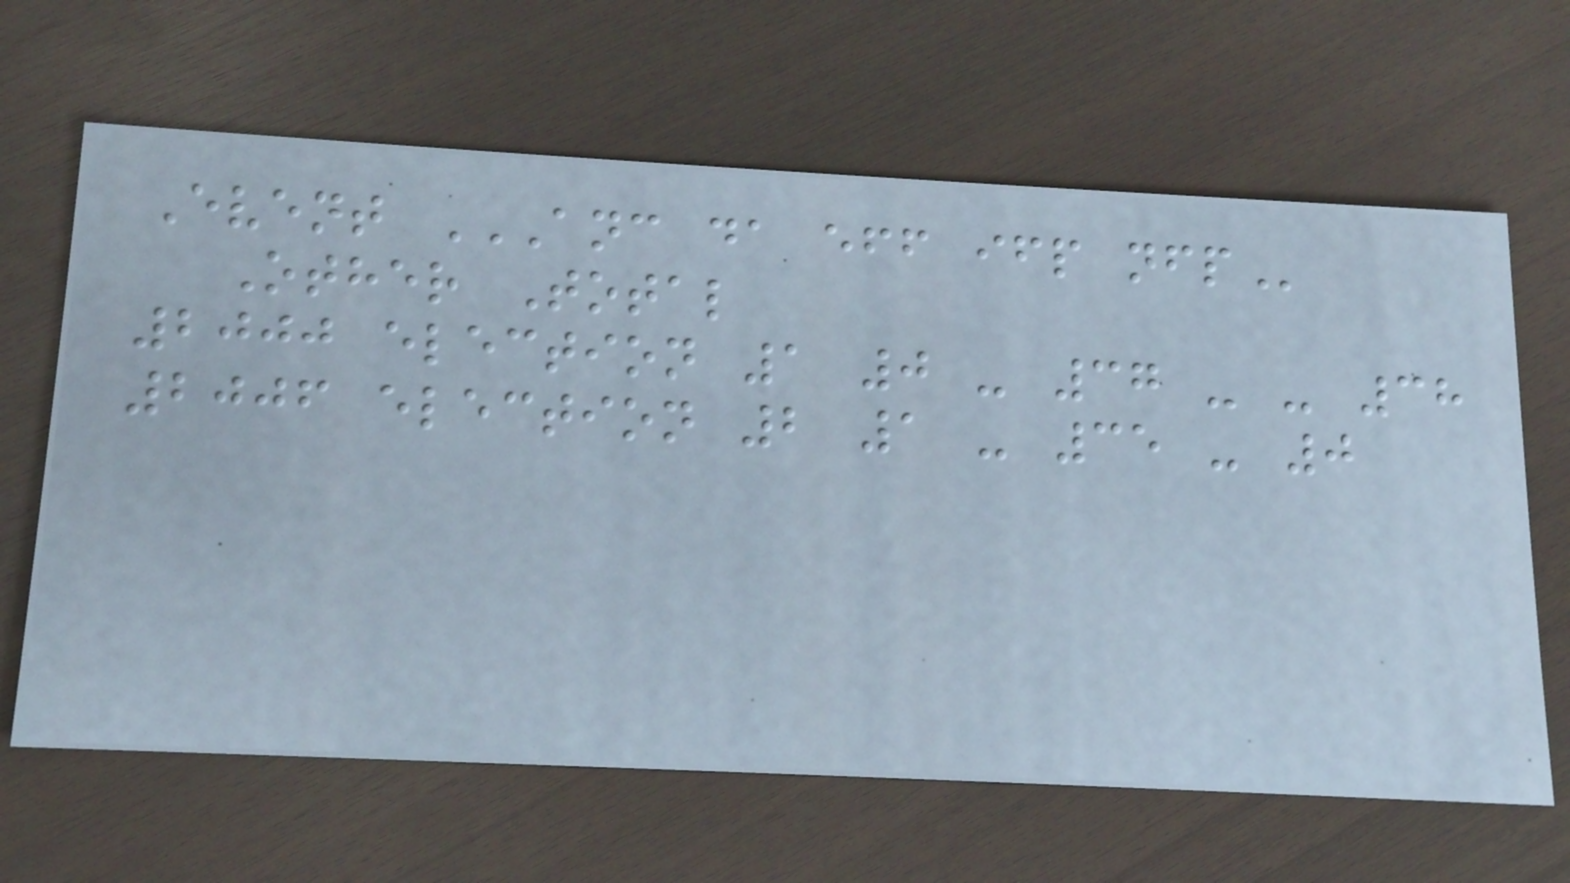Event ANC DA EFF IFP NFP
Other Total
2000 election 1 0 - 37 - - 38
2006 election 2 1 - 35 - 0
